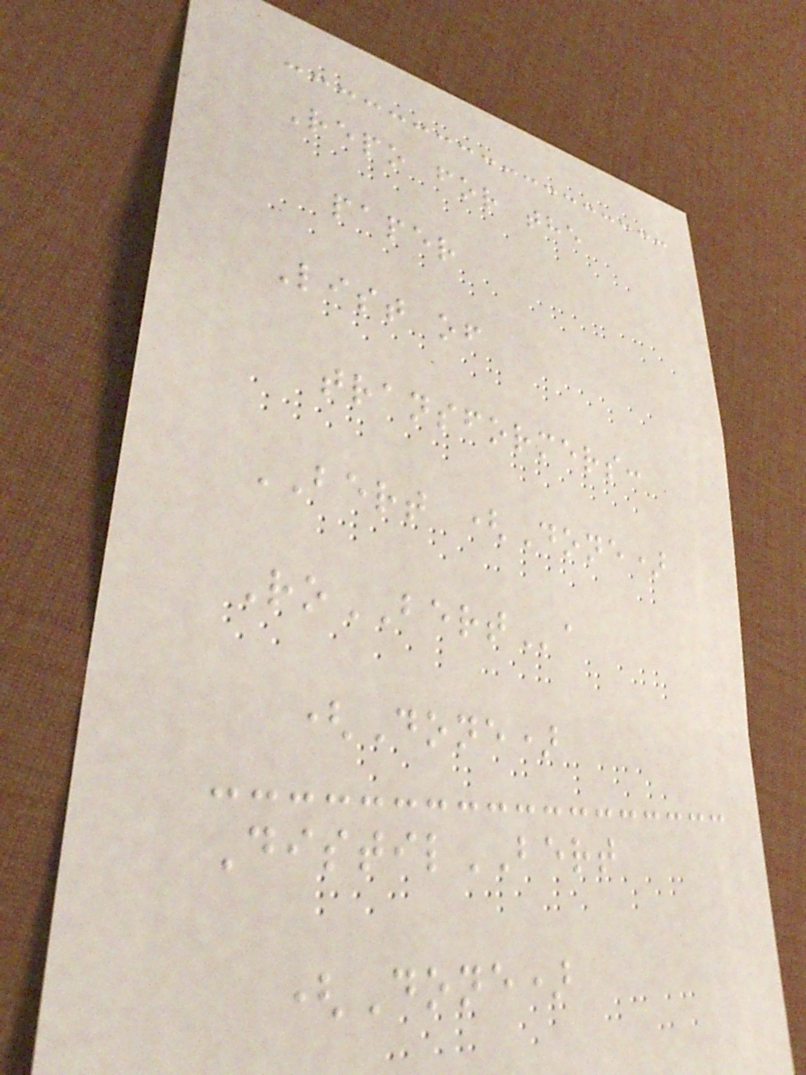Repo for the
paper
List of
transformers:
BERT (Done)
RoBERTa
(Done)
DistilBERT
(Done)
